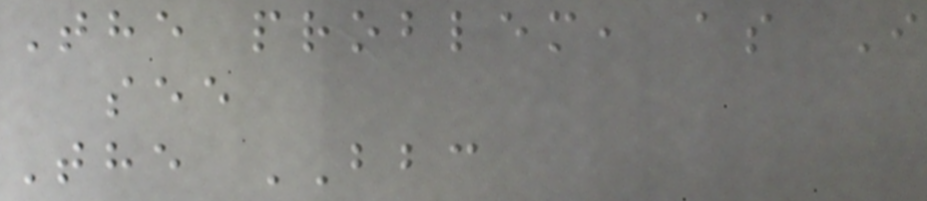The problem, as I
see
The BBC
